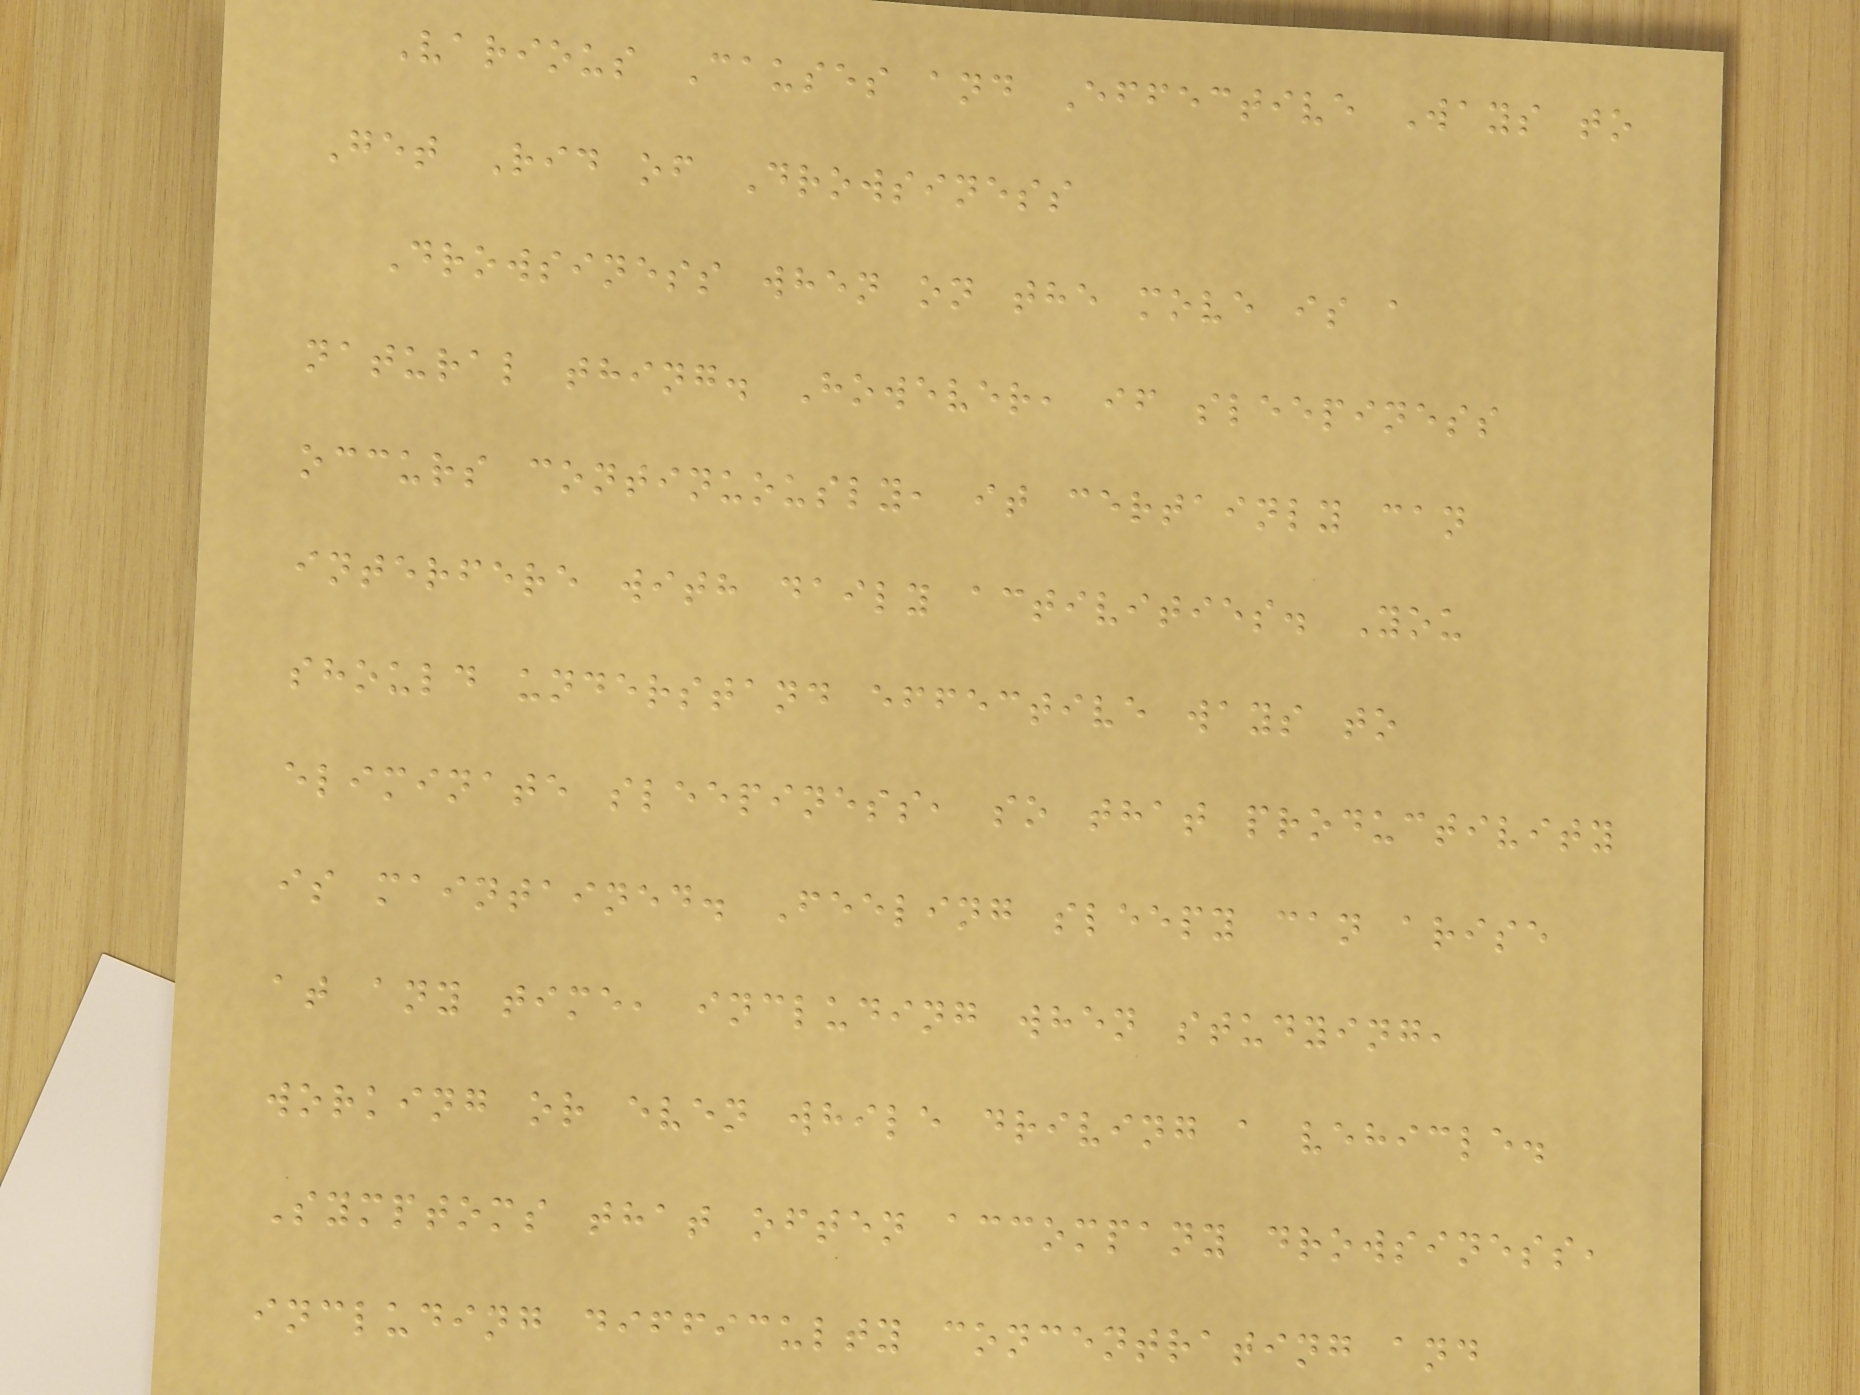Various Causes and Effective Ways to
Get Rid of Drowsiness
Drowsiness when on the move is a
natural thing. However, if sleepiness
occurs continuously, it certainly can
interfere with daily activities. You
should understand effective ways to
eliminate sleepiness, so that productivity
is maintained. Feeling sleepy can arise
at any time, including when studying,
working or even while driving a vehicle.
Symptoms that often accompany drowsiness,
including difficulty concentrating and
